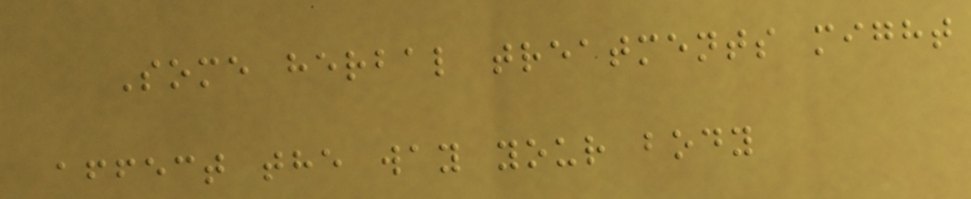Some herbal treatments might
affect the way your body
